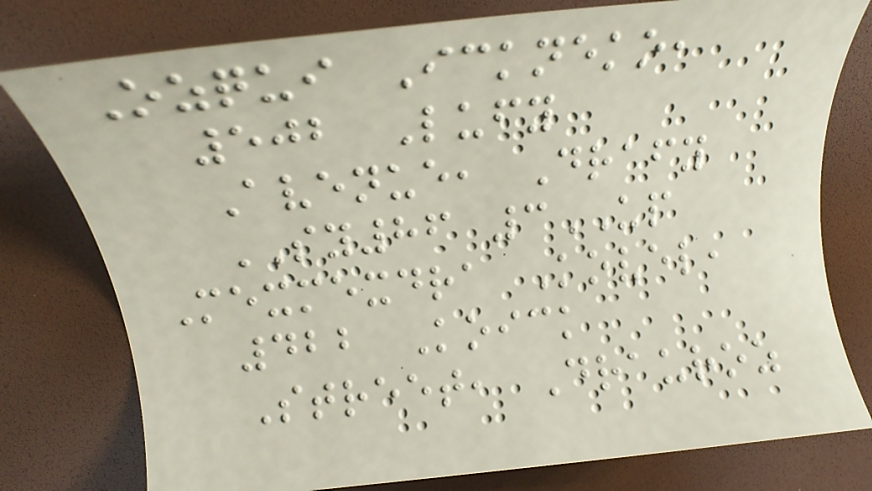Ozqui Ickneko,
502 Lufy
Avenue, Drafy
SY86 3UP
Mexmexdra Kovel,
422 Koick
Street, Drauroz
